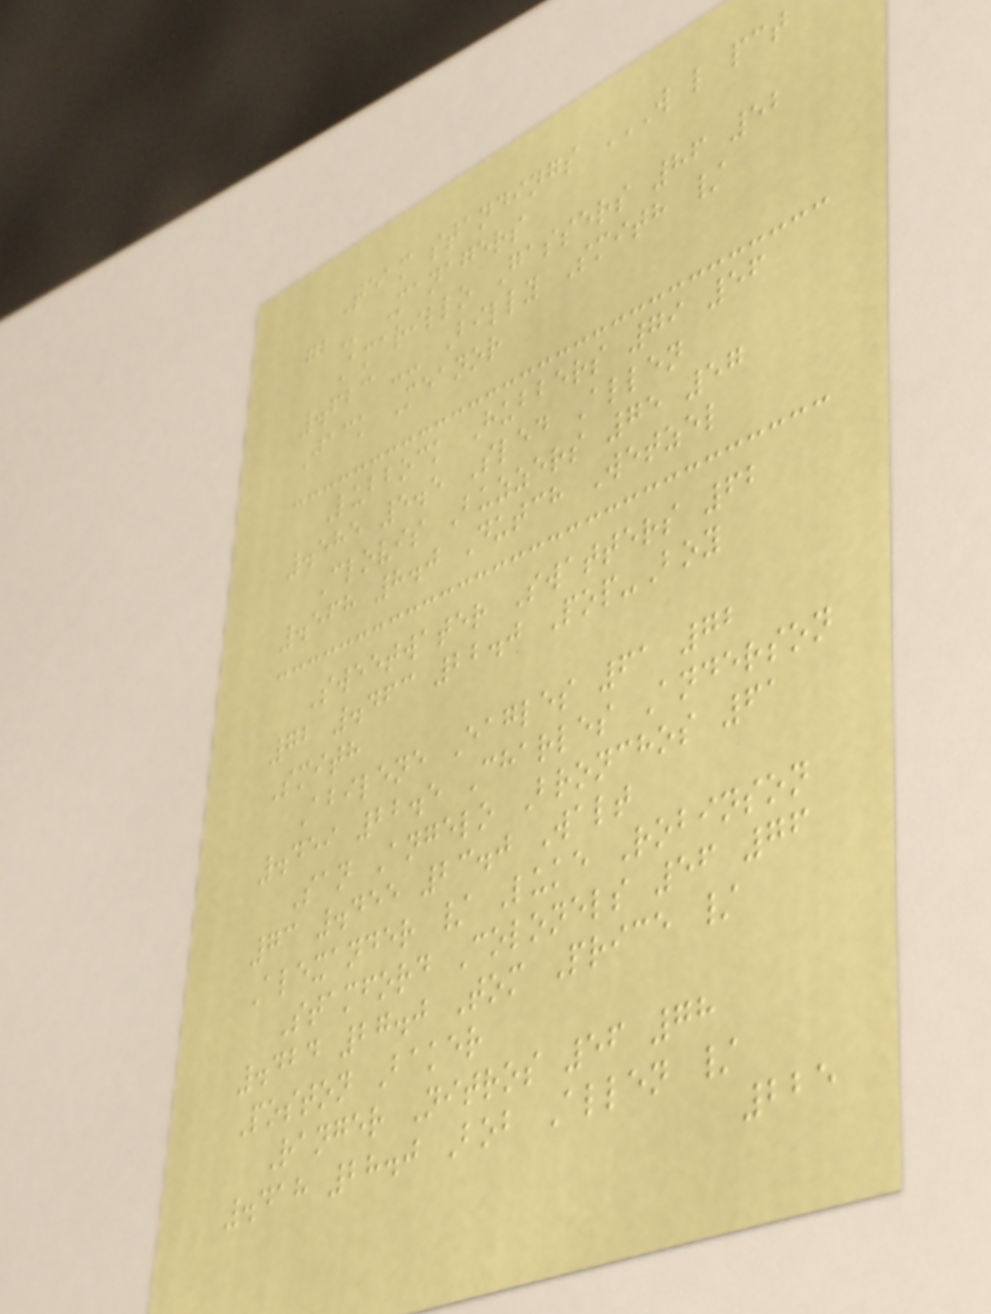Team standings W L PCT
GB Managers
Amarillo Gassers 86 52
.623 -- Billy Smith /
Jack Meanor
Lubbock Hubbers 79 56
.585 5.5 Sled Allen
Clovis Buzzers 75 57
.568 8.0 Dutch Wetzel
Sweetwater Swatters 62
72 .463 22.0 Pop-Boy
Smith
Abilene Eagles 61 72
.459 22.5 Charles Anderson
San Angelo Bronchos 61
73 .455 23.0 Walt
Alexander / Luke Robinson
Stamford Colonels 56 76
.424 27.0 Tom Price /
Poston Baker
Ranger Nitros 56 78
.418 28.0 Bob Allen /
225
